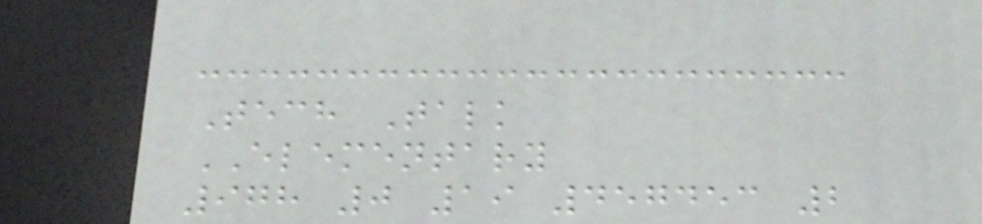Tech Talk
ELEMENTARY
978 0 19 457453 2
